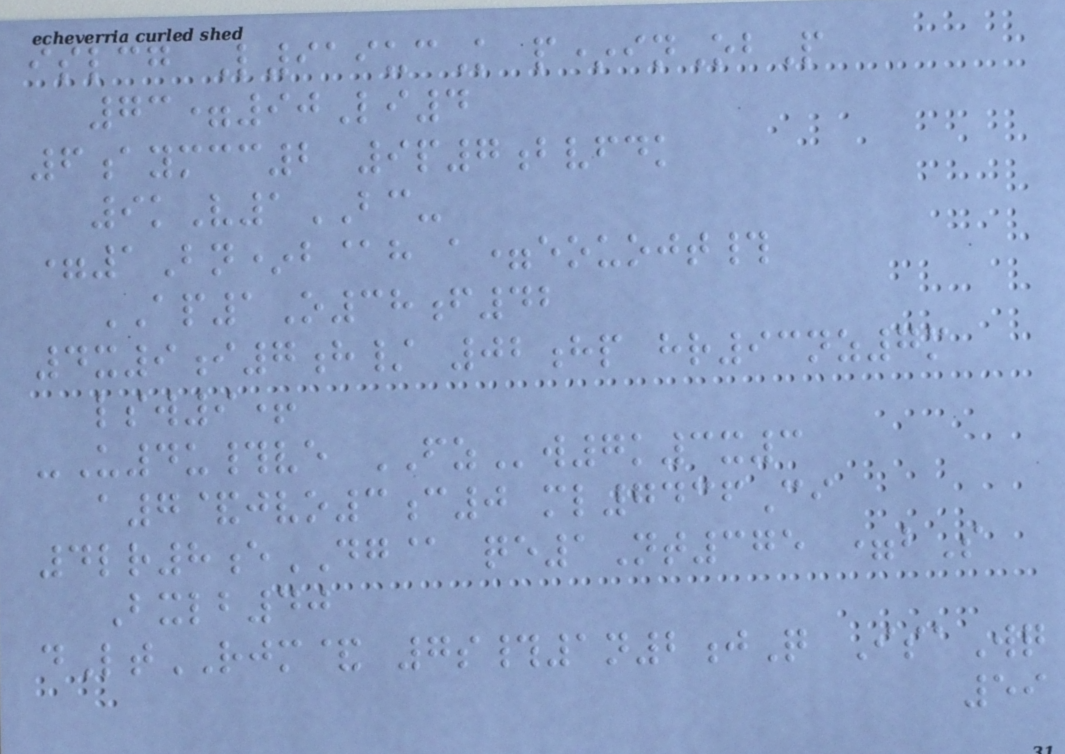islcg L919ucK p*inObP
73=90Li4
6aymcc2 9p7bvfdk
9kV1BC-
=1Bn*b@h a=eouojt#
AP1O38f42
4x9i7h/ 02hp hr93nz7m
lsw9+
-U4u#ve FZw7k3x3
a7&jvo3c0 ml7436Ci
4lr8eDG@ qe1Nt375 =bS
Bxlb40
dLtRJM& 7s#1n2jQ IsaWq
59
